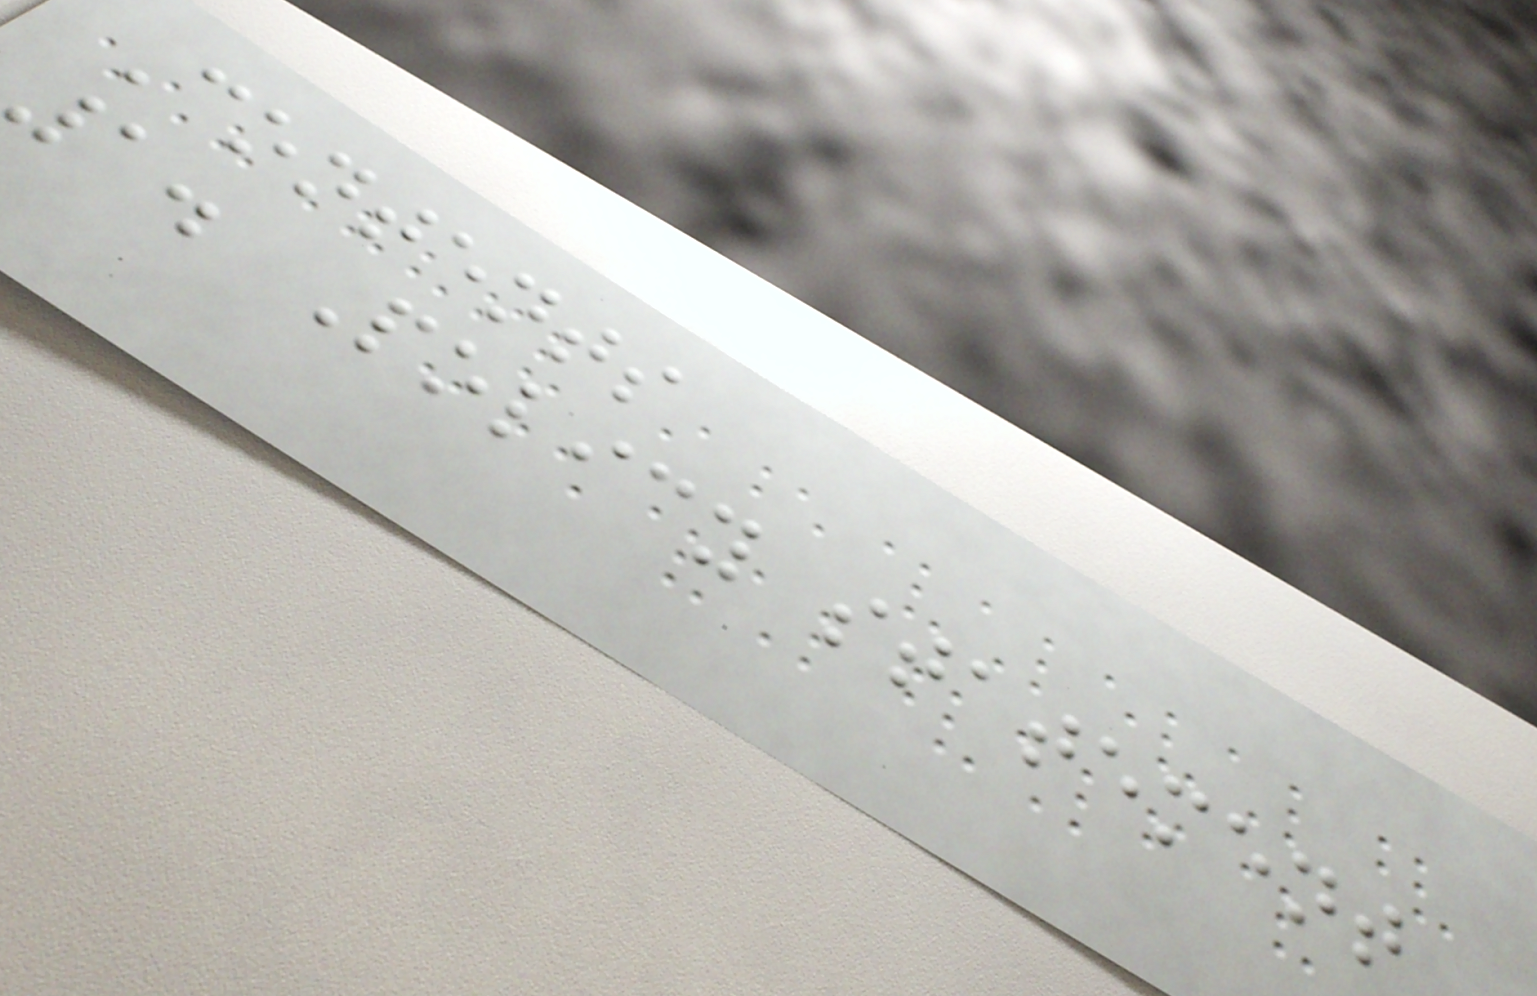Contents
1. Policy statement
